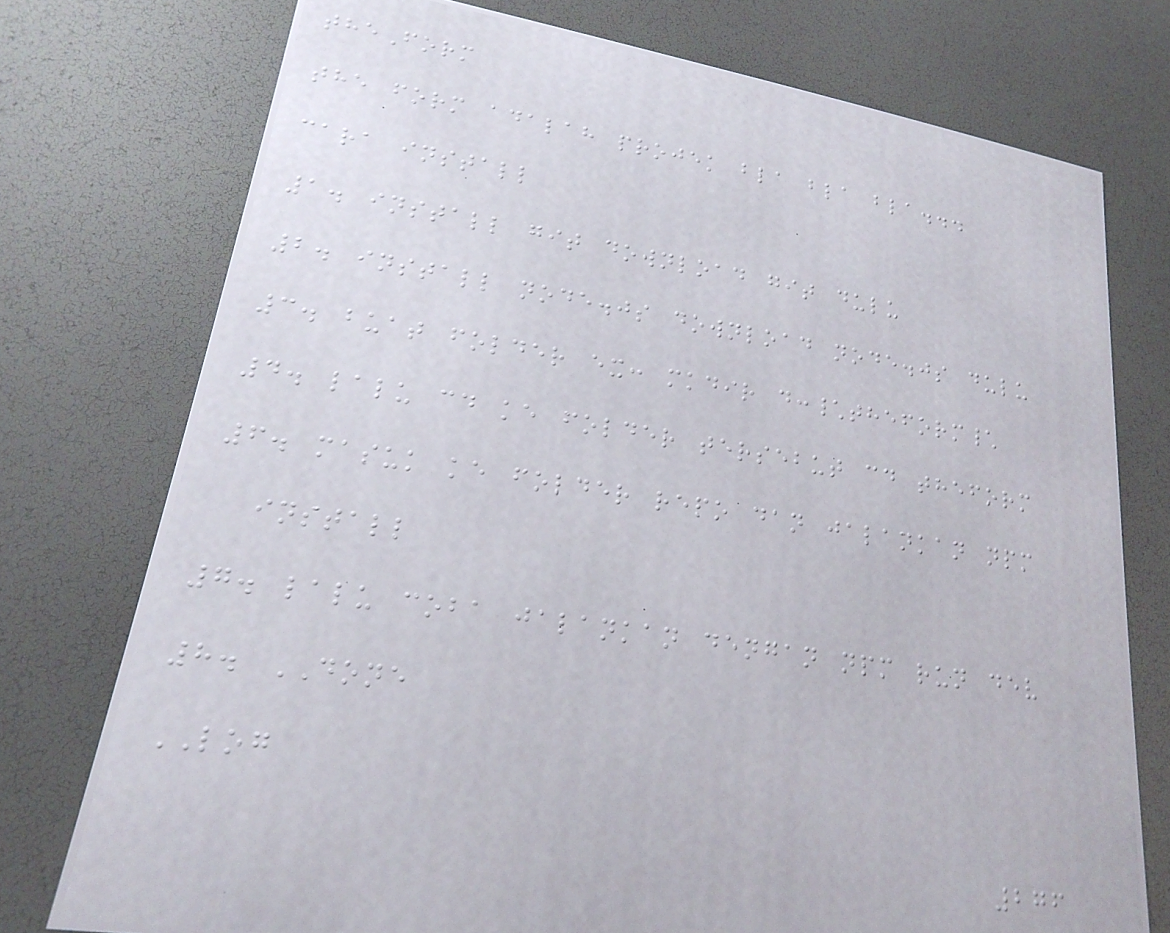theForm
the form adalah projek bla bla bla...
cara install
1. install git download git dulu
2. install node.js download node.js dulu
3. buat folder ex: mkdir d:\theform\
4. lalu cd ke folder tersebut cd theform
6. masuk ke folder repo dan jalankan npm
install
7. lalu coba jalankan dengan npm run dev
8. DONE
LOG
276
